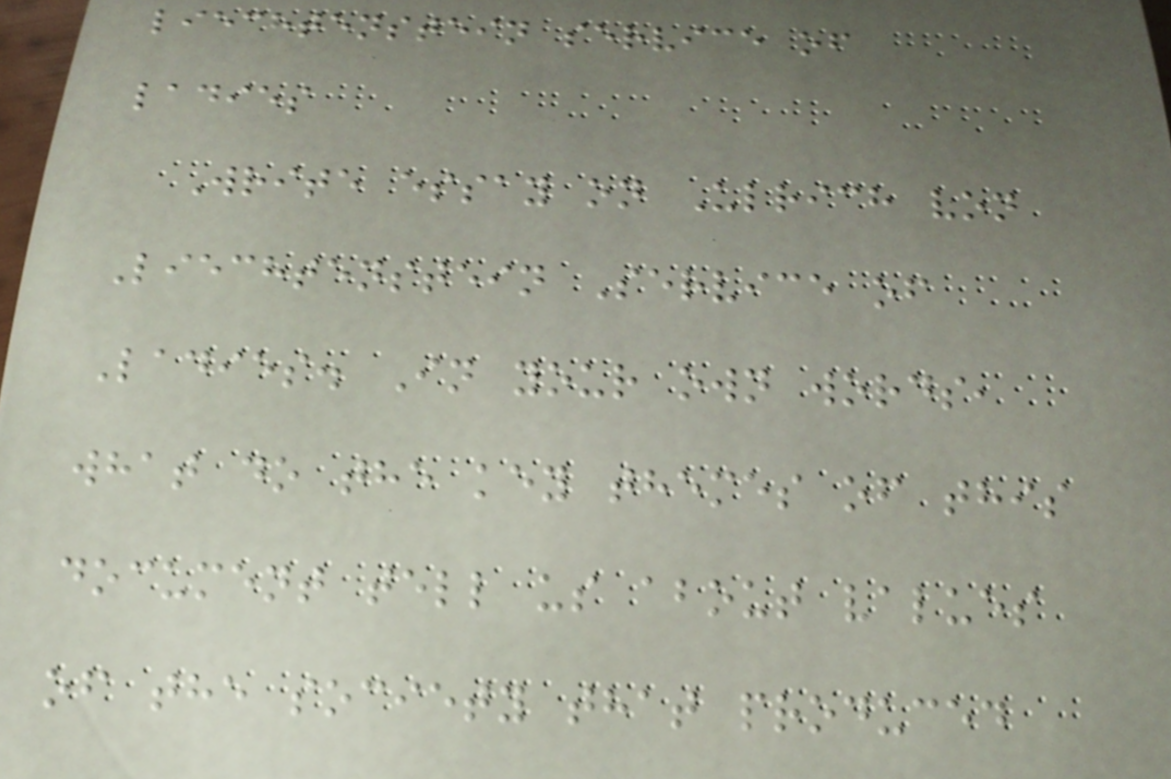liechtenstein service of
ladies
Write essay on Ulrich von
Liechtenstein Service of
Ladies. In your own words,
what do the key themes of this
document tell us about values
of the society that produced
